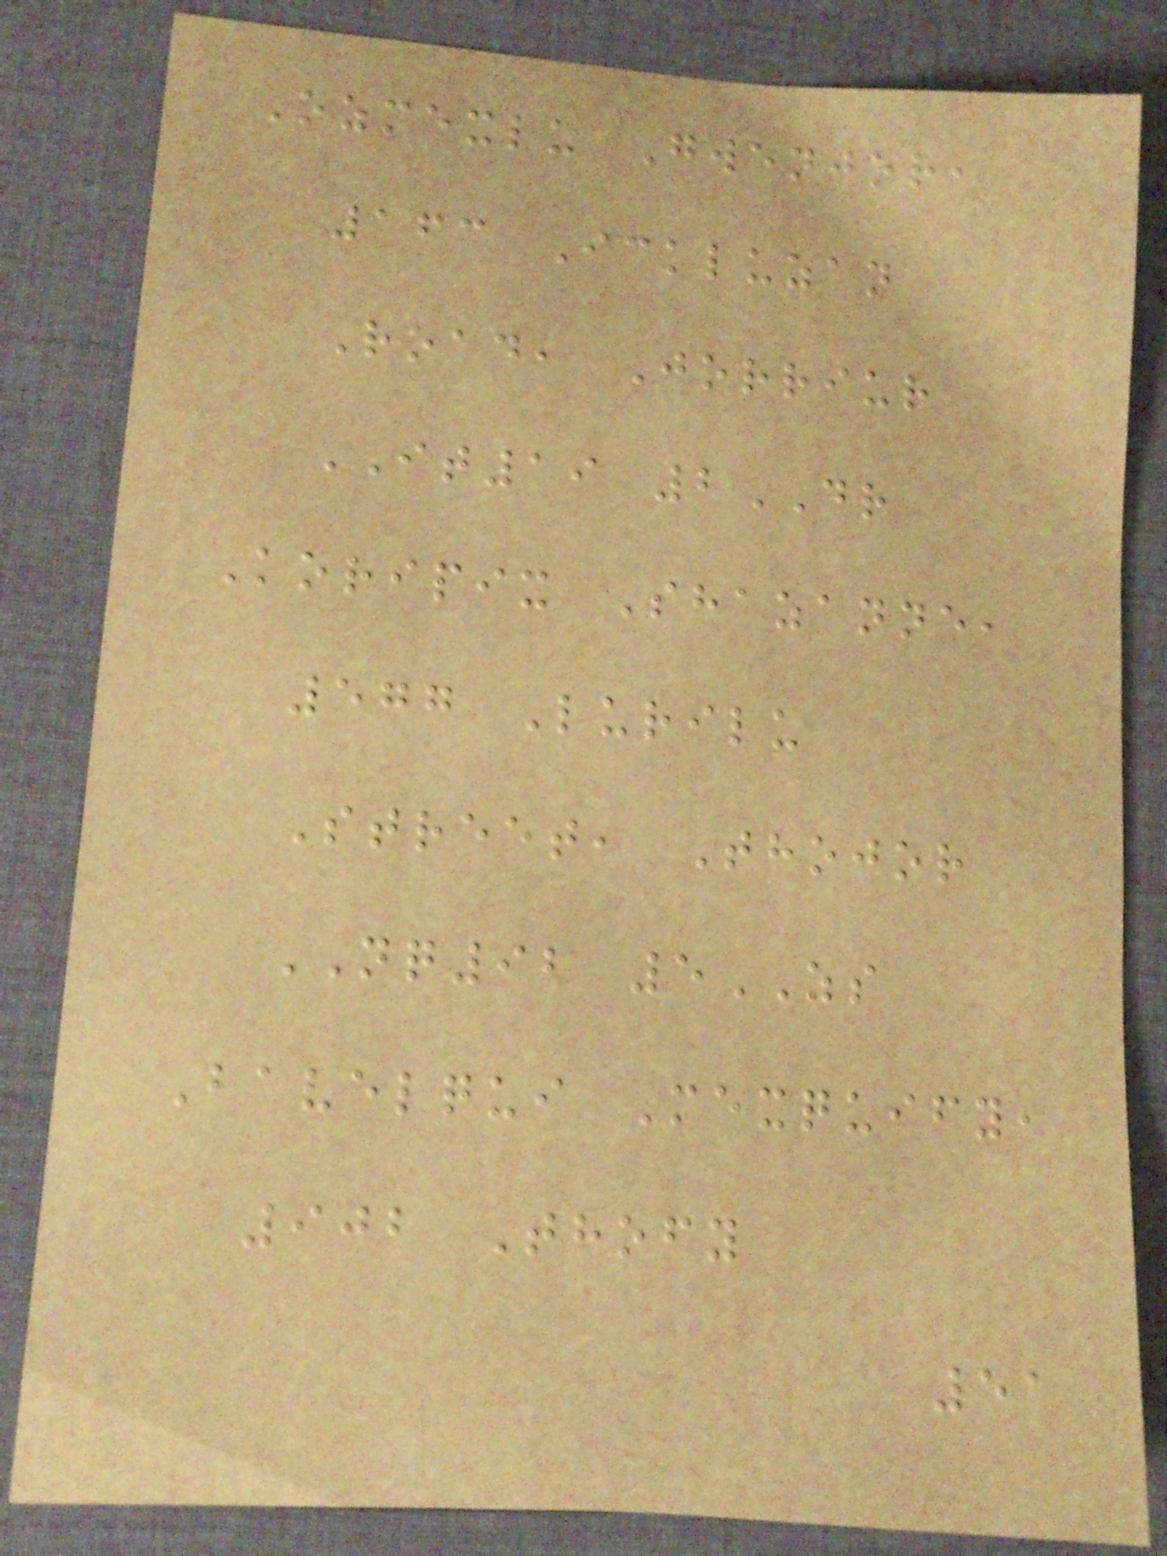Ozmexlu Gwenjor,
163 Ickluzan
Road, Jorriur
IT19 2DR
Koripix Shazanne,
577 Lurilu
Street, Thojor
NQ92 5ZS
Bavelqui Mexquify,
902 Thofy
51
